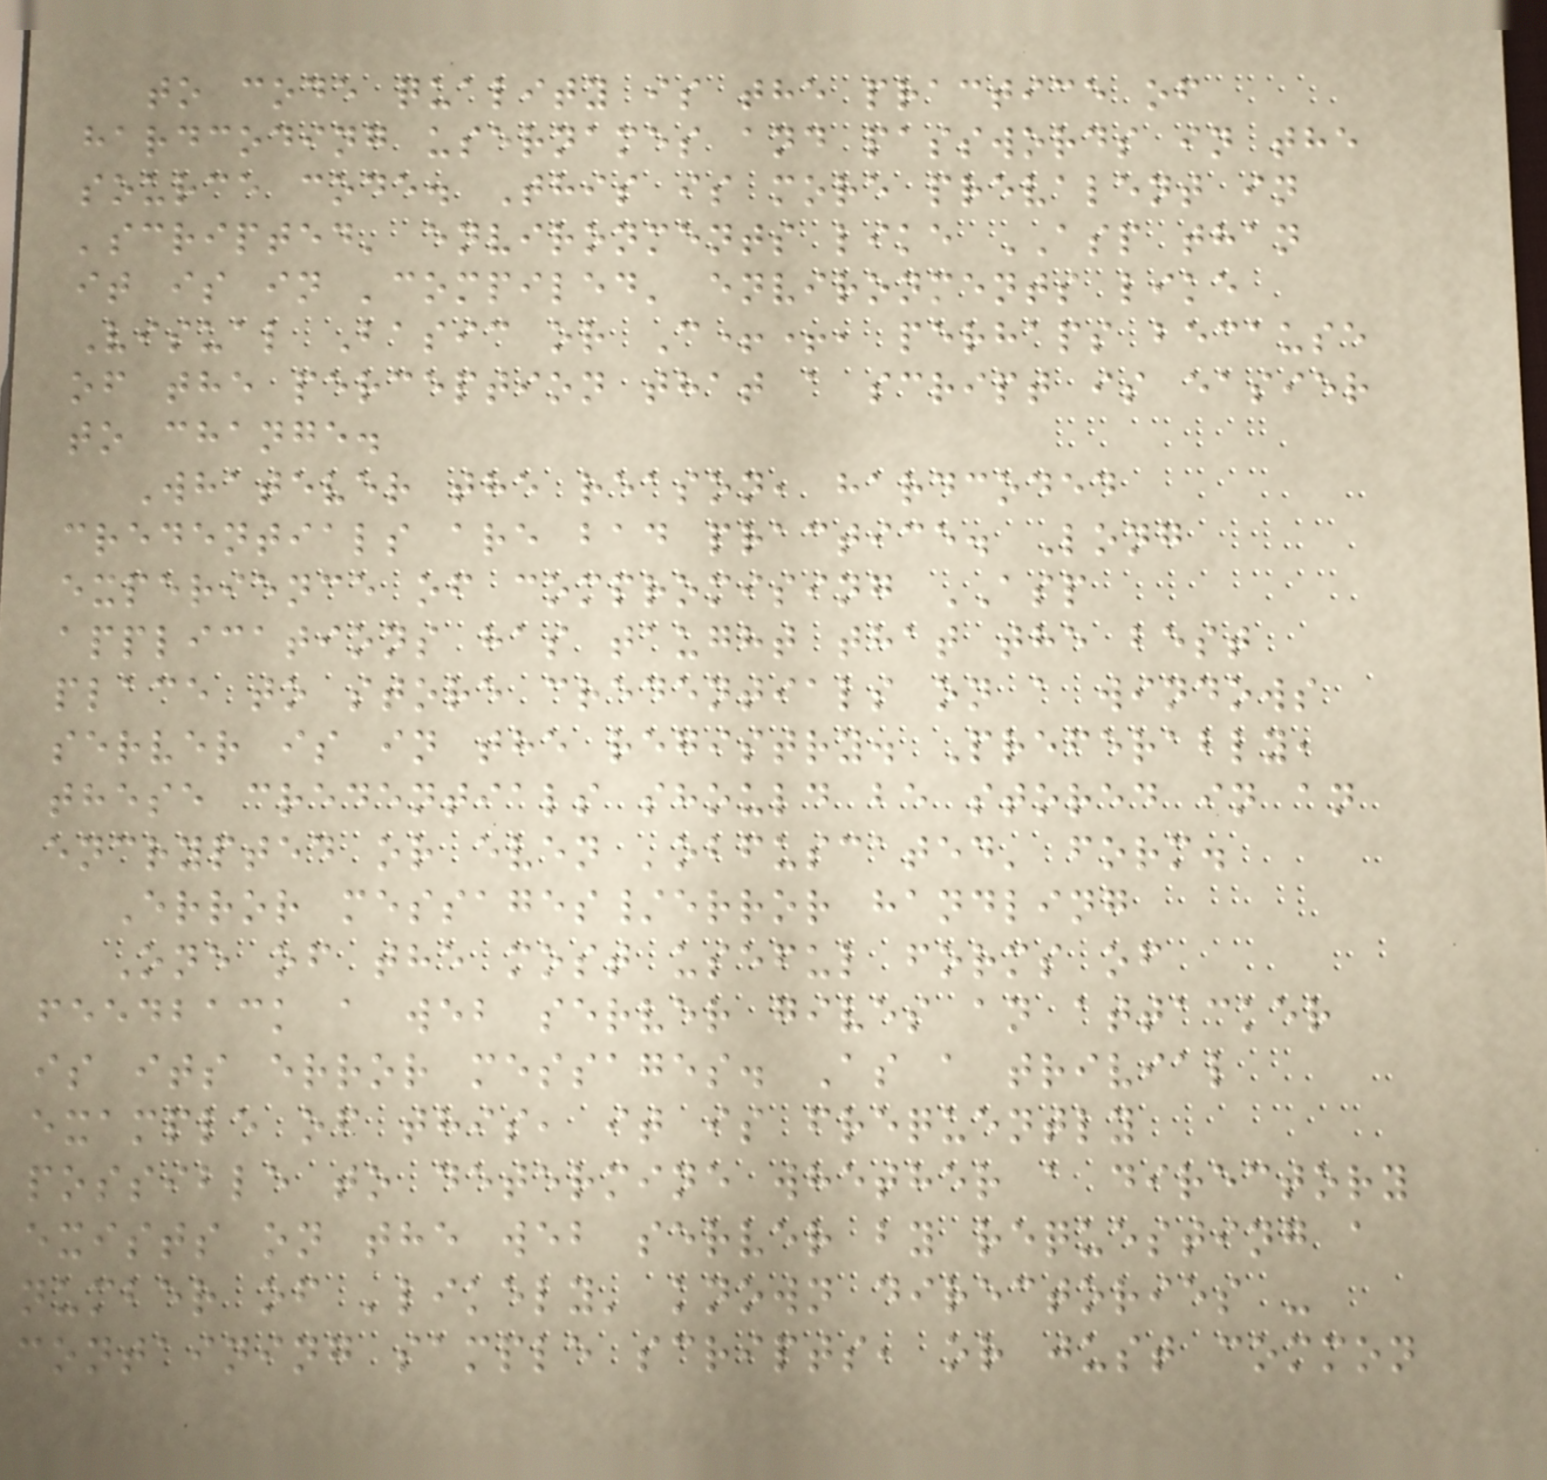to code quality is the practice of
hardcoding usernames and passwords in the
source code. This is more prevalent in
'scripted' environments like ASP than
it is in 'compiled' environments like
Visual Basic or C++, perhaps because
of the perception that a script is easier
to change.
Whatever the reason, hardcoded
credentials are bad practice. Long
experience of compromising ASP
applications has taught that the best
place to store credentials on a windows
server is in the registry. Preferably,
these credentials should be stored in an
encrypted or even 'obfuscated' form.
Error messages/error handling
One of the most useful forms of
feedback a web server gives an attacker
is its error messages. As a trivial
example of this, it is frequently
possible to determine whether a directory
exists on the web server by requesting a
number of 'likely' known directories -
containing sample scripts, or just common
